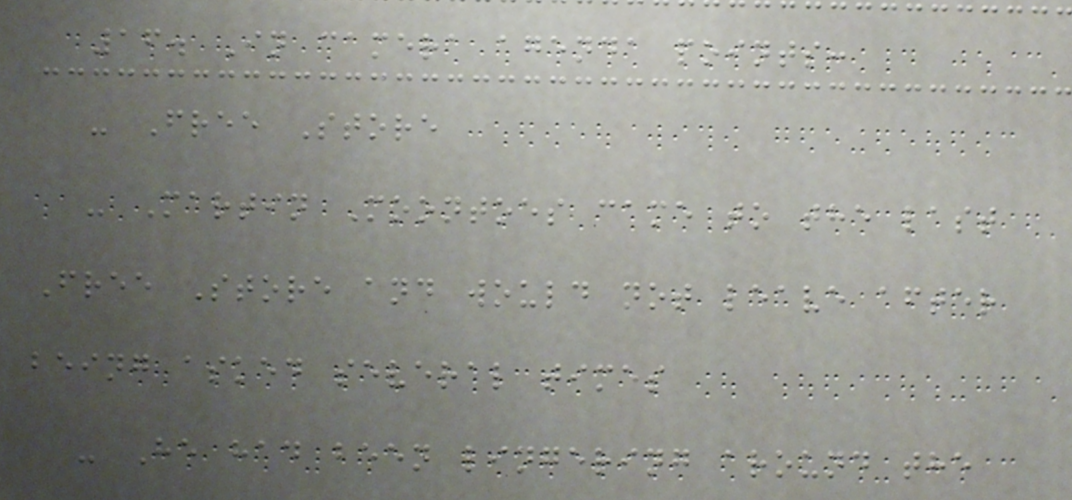16. In camera agenda points:
- Free Store
- Martin Moontoes came to the last
Free Store and would not leave after
being asked several times
- He had been lingering around the
